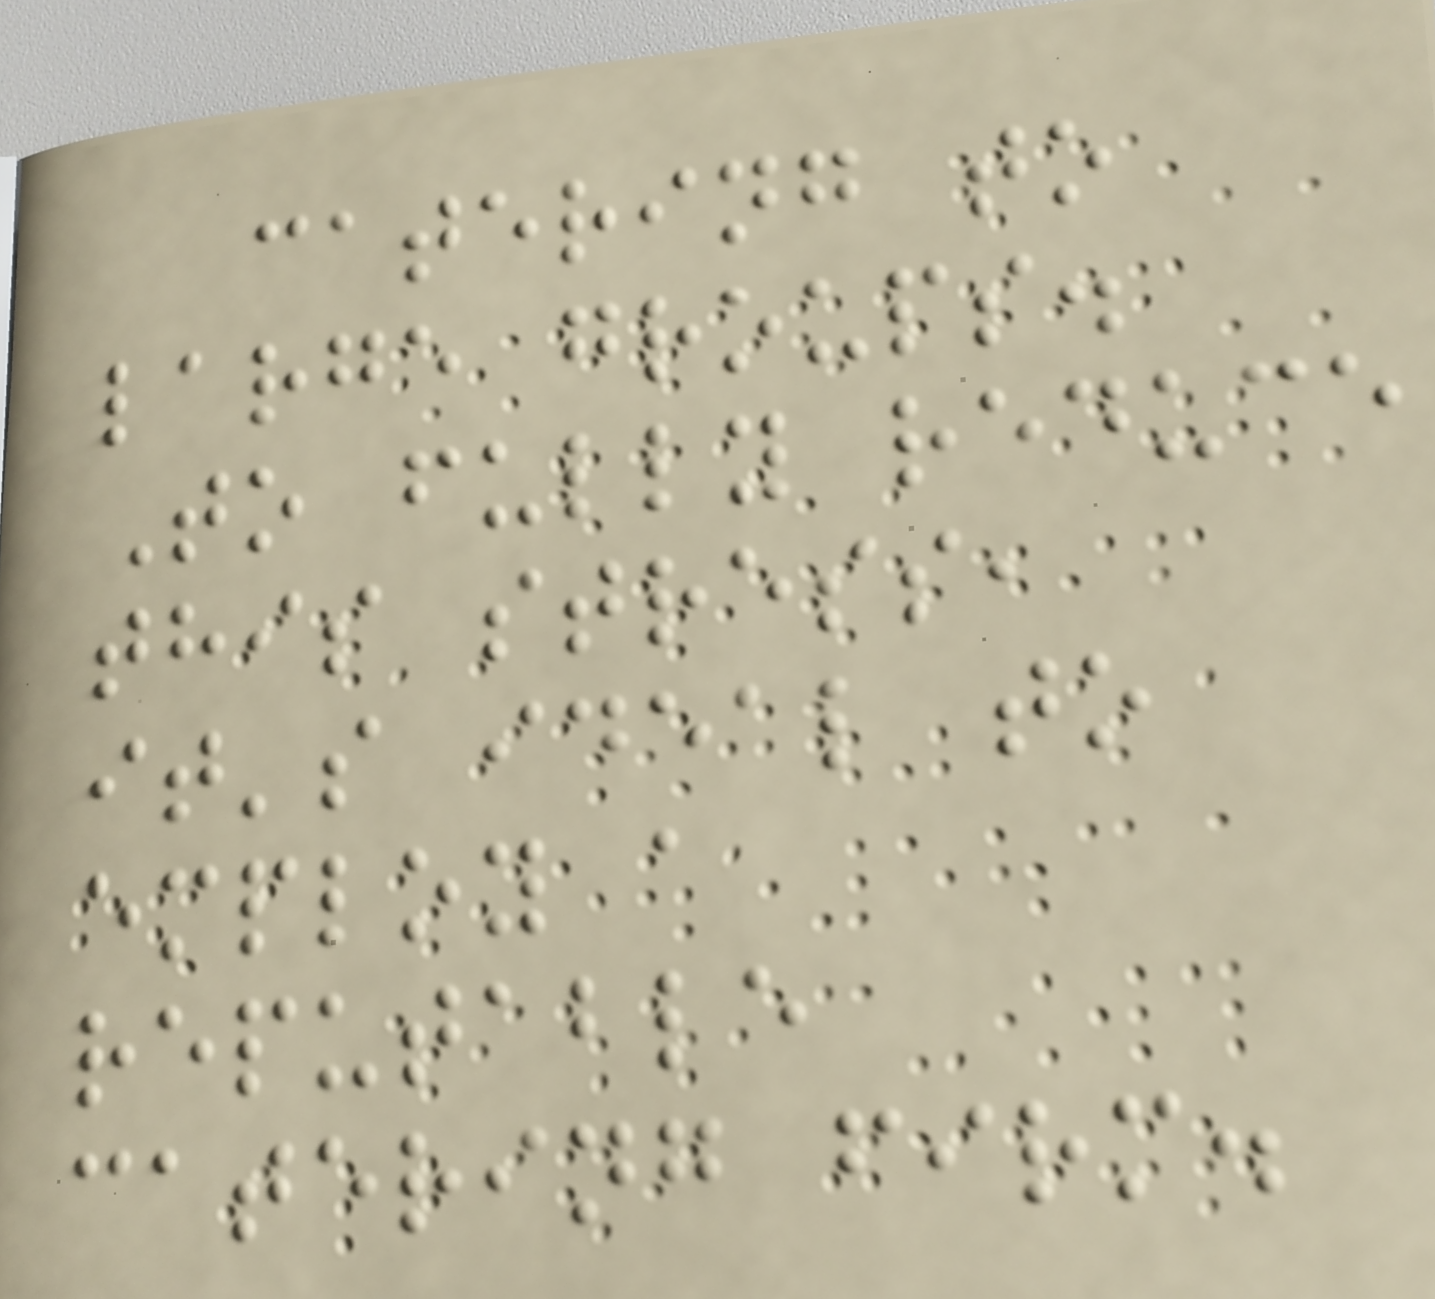catering to
large groups.
To fully reduce
this stress,
it's ideal to
employ a
reputable
catering firm.
